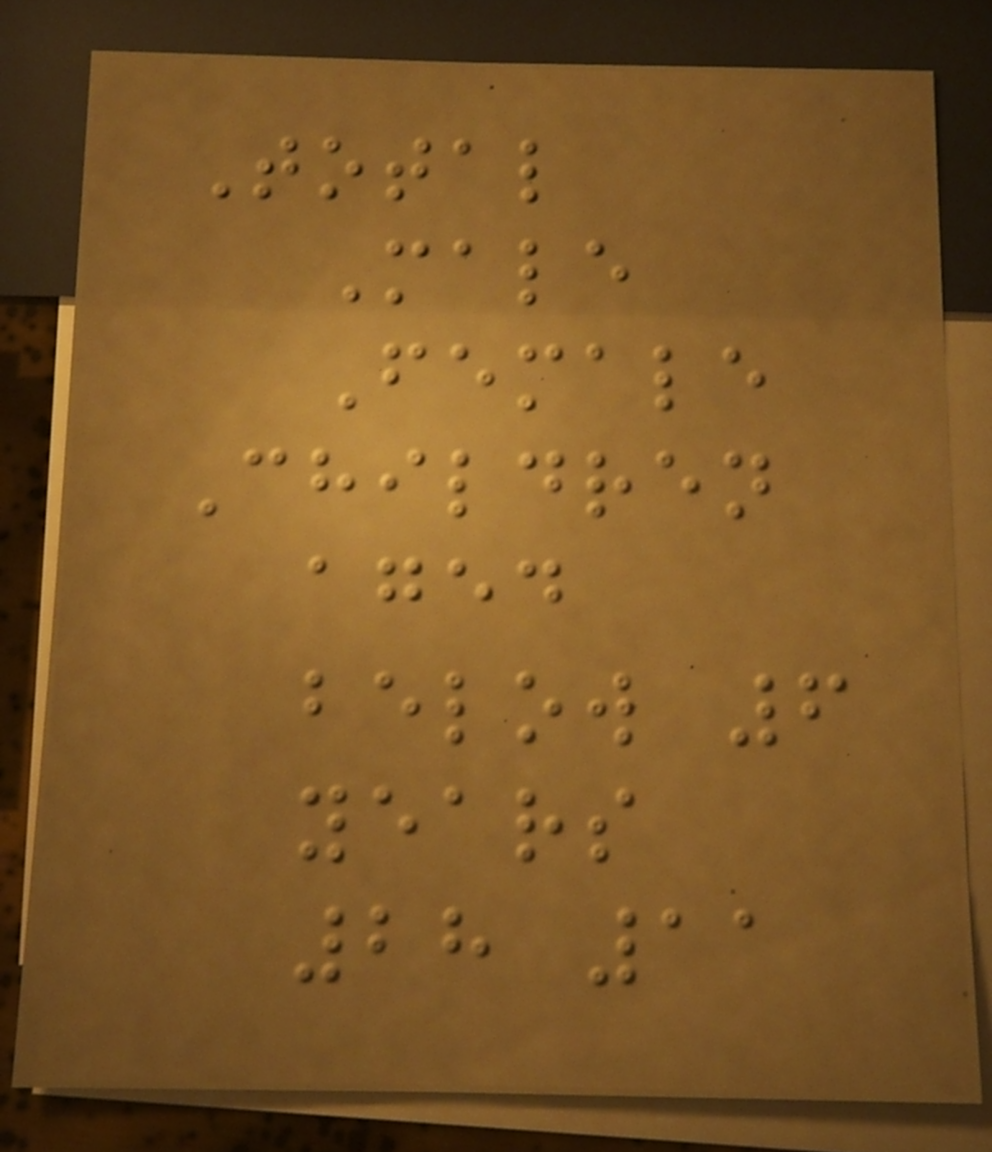Total
Male
Female
Children
aged
below 6
years
28 11
